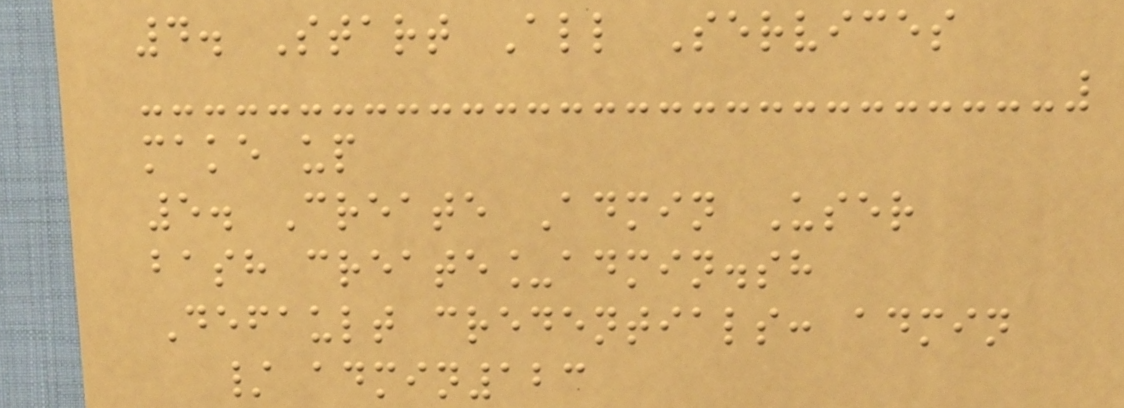4. Start All Services
make up
5. Create Admin User
bash create_admin.sh
Default credentials: admin
/ admin123
